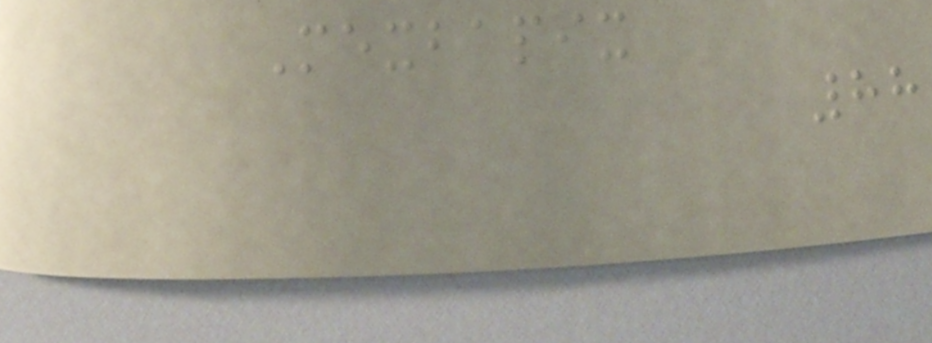Mexbapix
88
